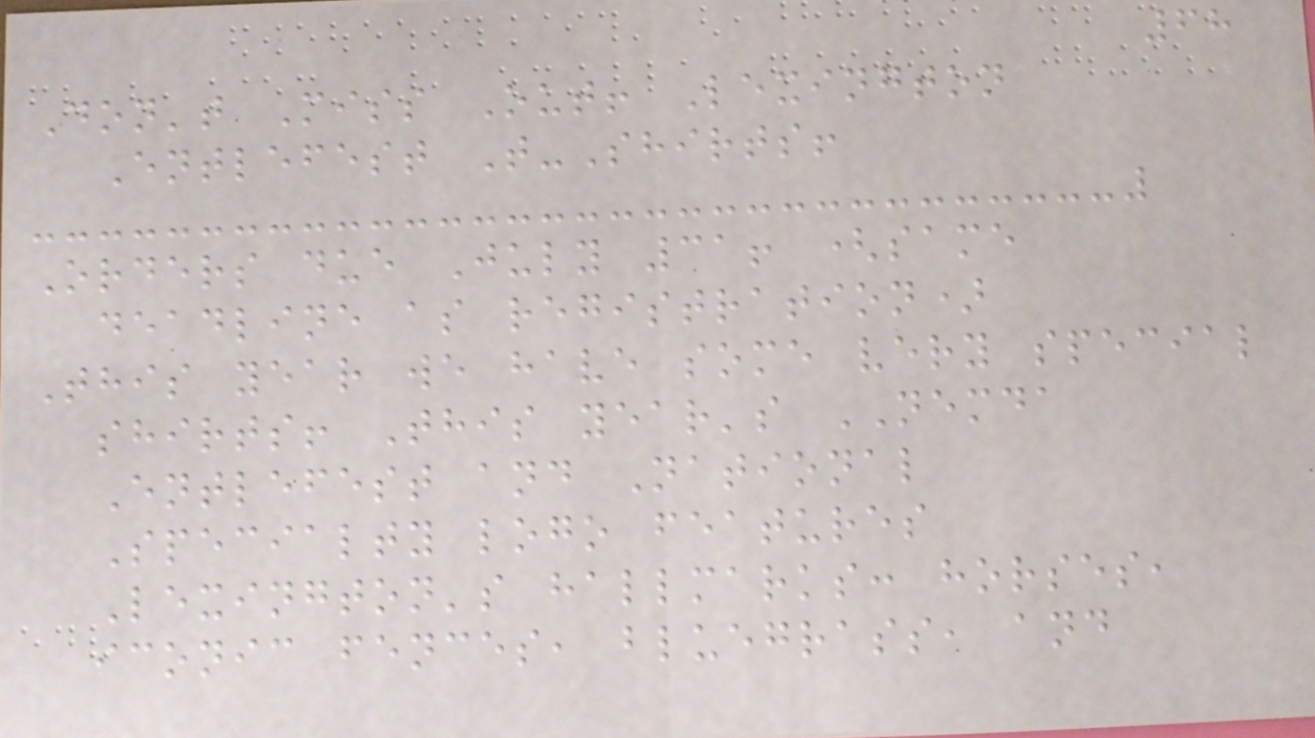68
Don't Miss Out! Lexington
Entlefest T-Shirts!
Orders due July 31! (same
deadline as registration)
This year we have some very special
shirts! This year's NEMDA
Entlefest and National
Specialty logo features
Lexington's hallmarks: horses,
iconic fences, bluegrass, and
